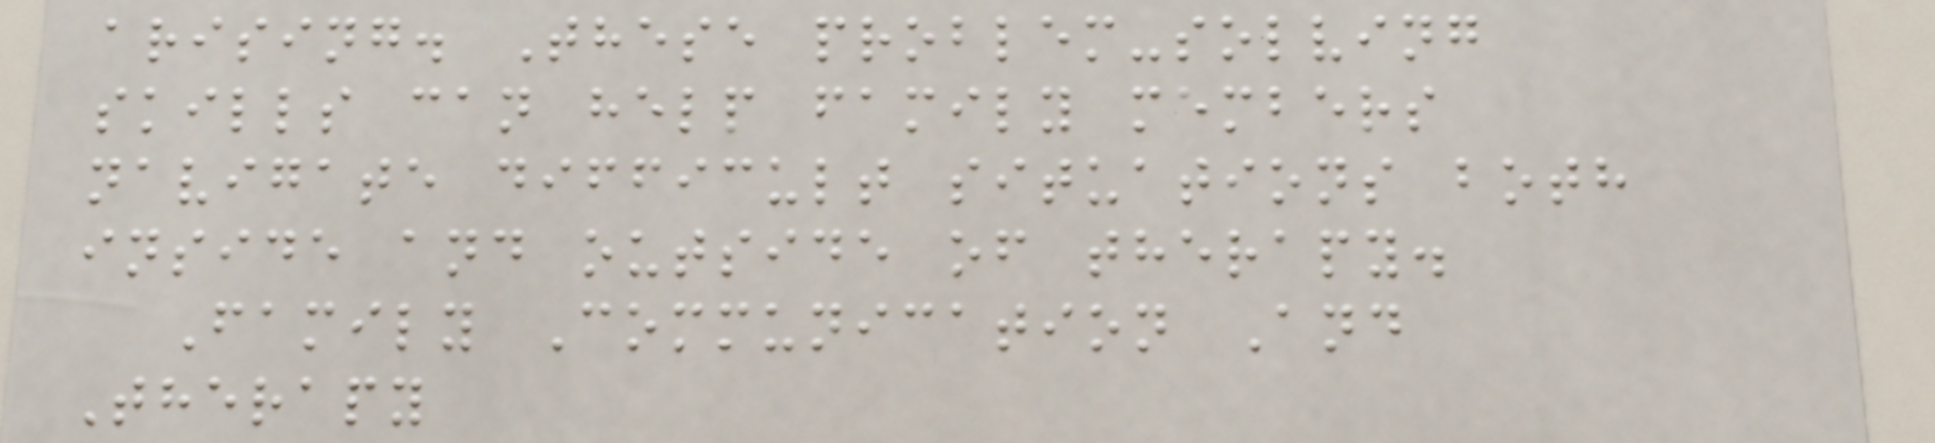arising. These problem-solving
skills can help family members
navigate difficult situations both
inside and outside of therapy.
Family Communication And
Therapy
